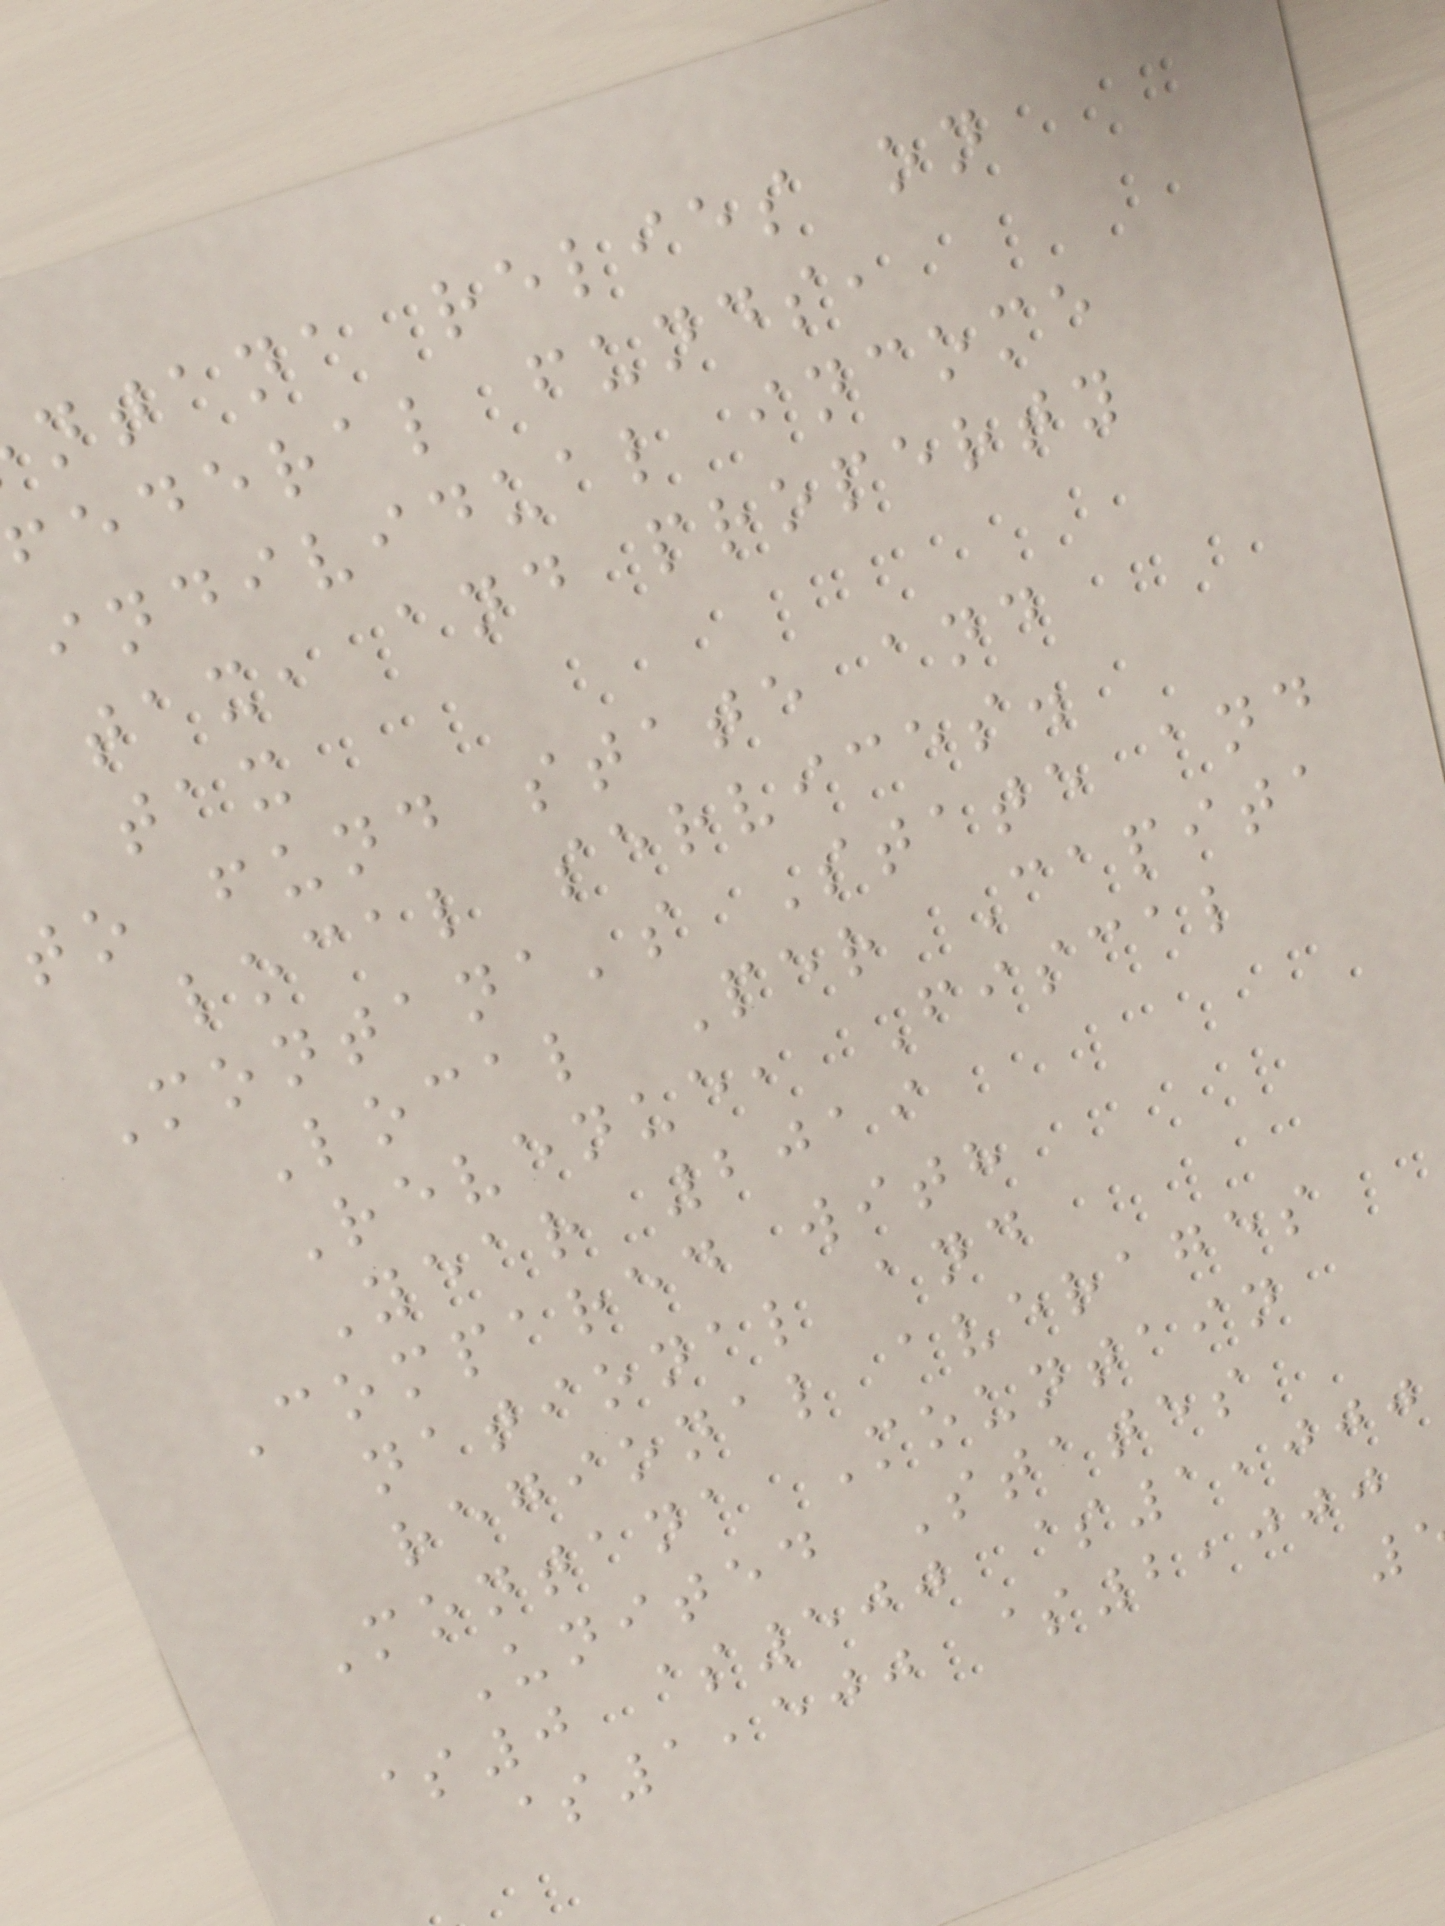ntana relies on
federal funds,
individual income
tax, and property
tax
to fund state and
local services.
Montana's State and
Local Per Capita
Revenue, Fiscal
Year 2019
Compared with
national and
regional averages
Montana Mountain
United States
$0 $500 $1,000
$1,500 $2,000
